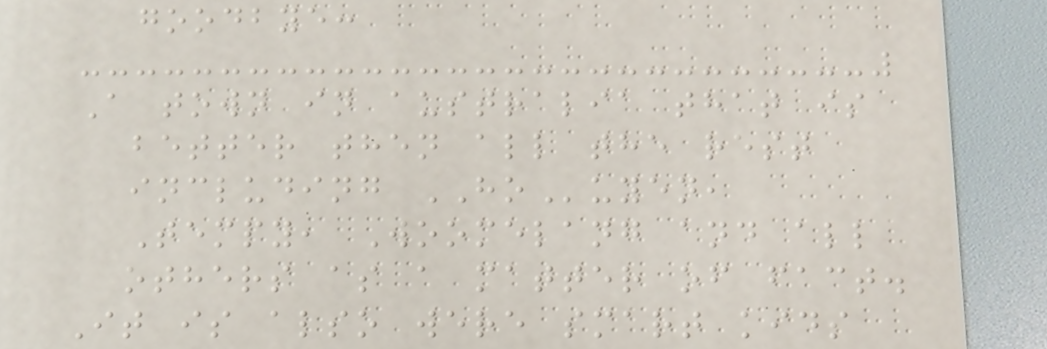goodbye:
A town in australia that is
better then all the rest
including HOuyen,
Tempy, Woomelang and all
others as a matter of fact.
It is also were smart kids
